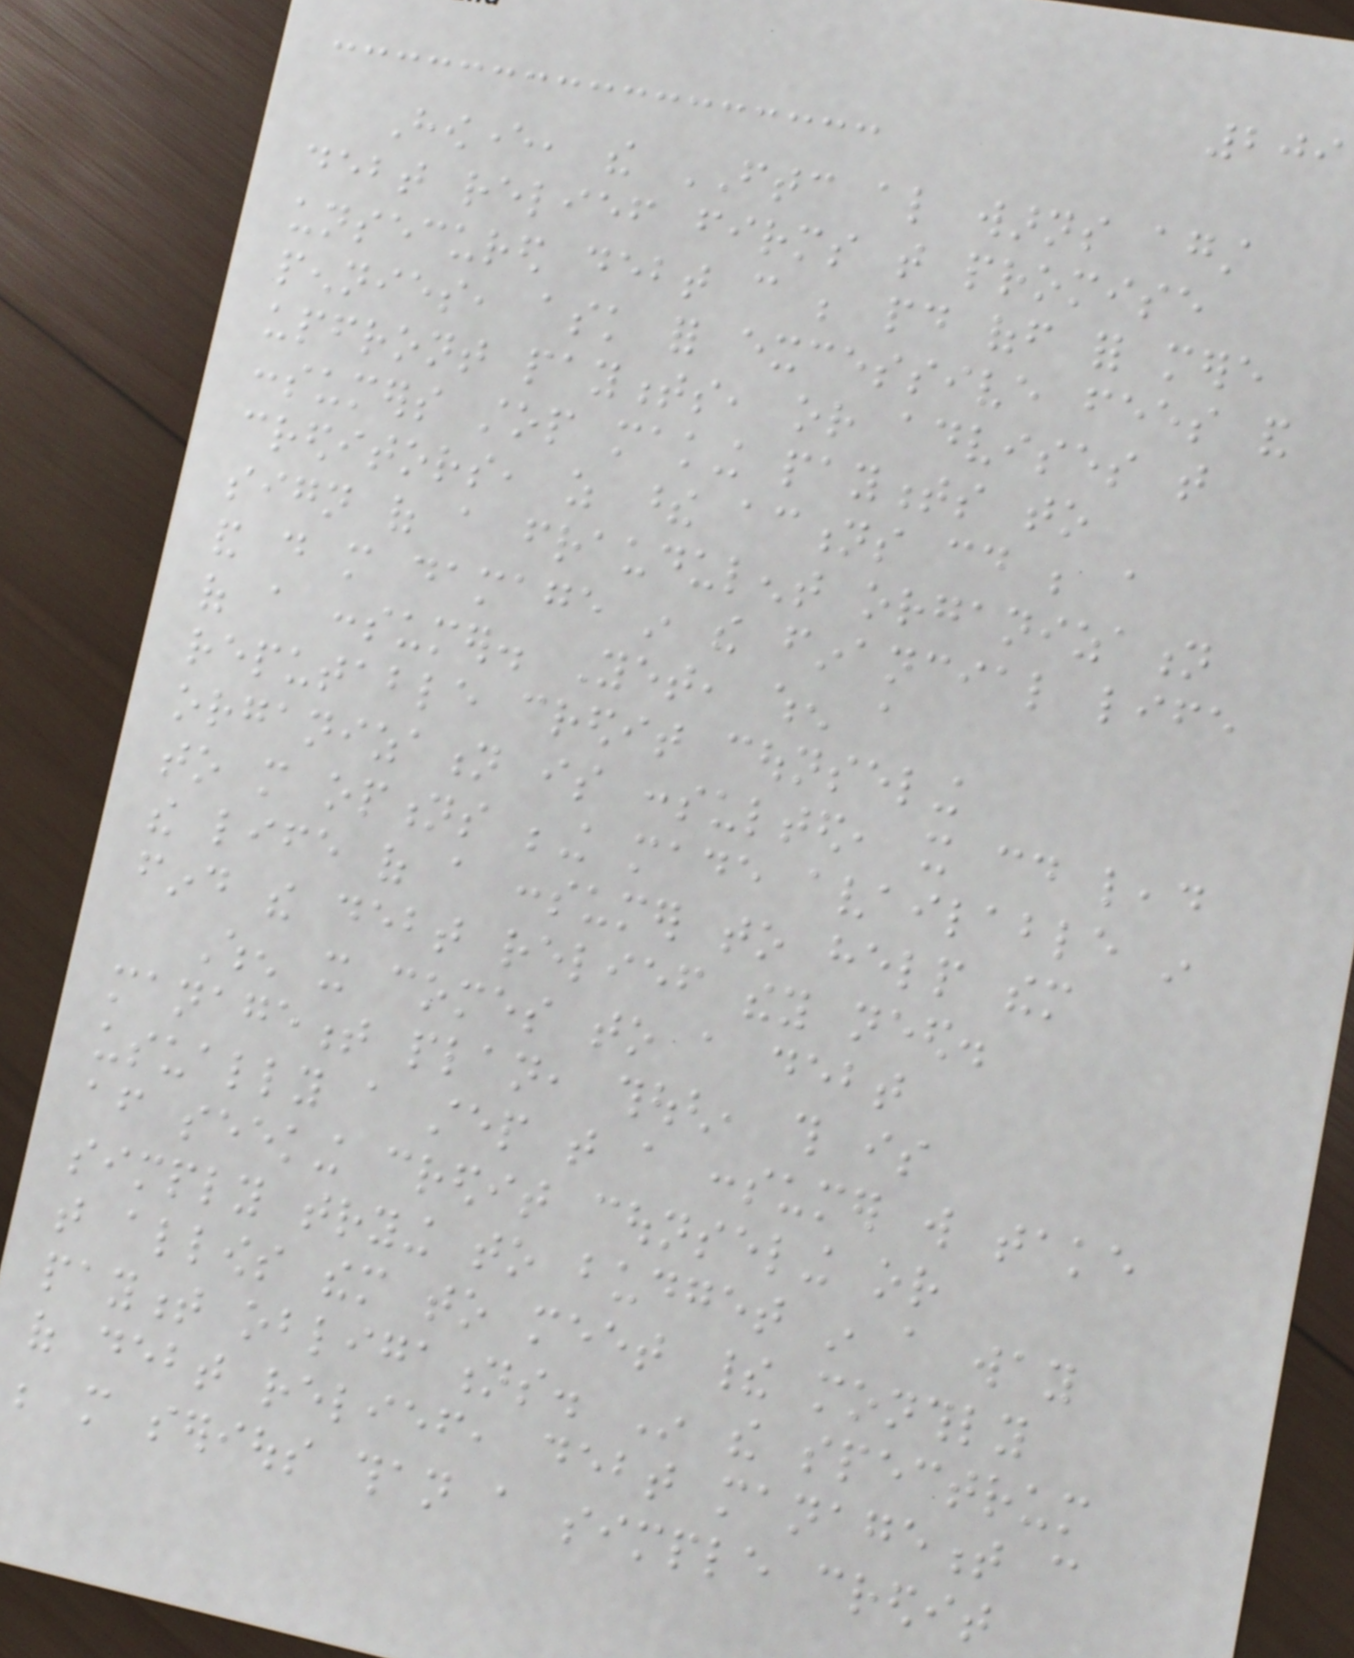209
However, the FTC also warns against
debt relief firms that promise
unsecured debt can be paid off for mere
pennies, ask for excessive fees and
upfront payments, or advises that
consumers stop making payments to
creditors, as these actions could be a
sign of a fraudulent organization
and do more damage in the financial life
of a consumer. Yet, when a
reputable credit counseling
organization is consulted, it could lead
to more options being made available in
the life of a consumer to help them
find the debt relief they need.
When it comes to a debt
management plan, though, this is
usually a step that a consumer will take
after seeking credit counseling or
simply trying to budget in a way
that allows them to meet their monthly
payment obligations. In the spectrum
of debt relief, debt management can
be more serious than a simple credit
